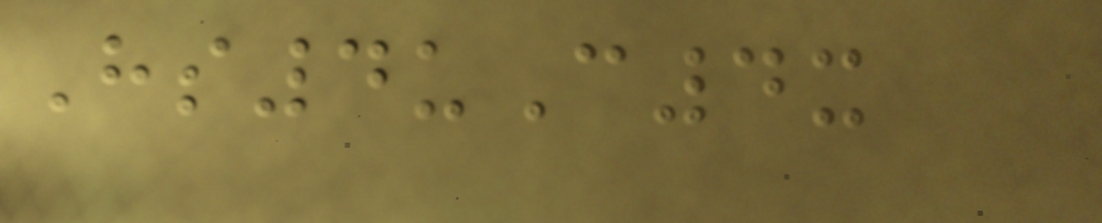Hs4uC4x
